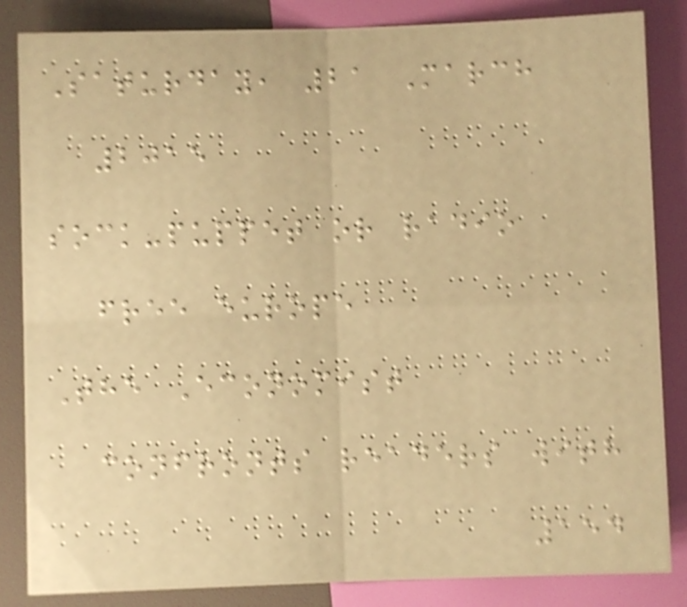Saturday, 21 March
2015
sock-puppet or radio
free europe
The Economist
confronts readers with
154
